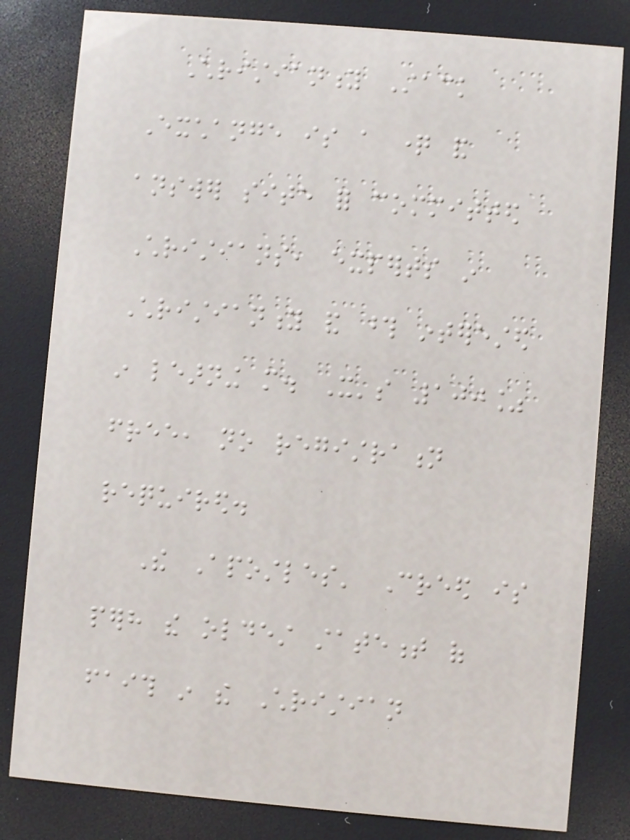Christianity Stack
Exchange is a question and
answer site for committed
Christians, experts in
Christianity and those interested
in learning more. It's 100%
free, no registration
required.
The Apostles' Creed is
perhaps the oldest statement of
faith in the Christian
